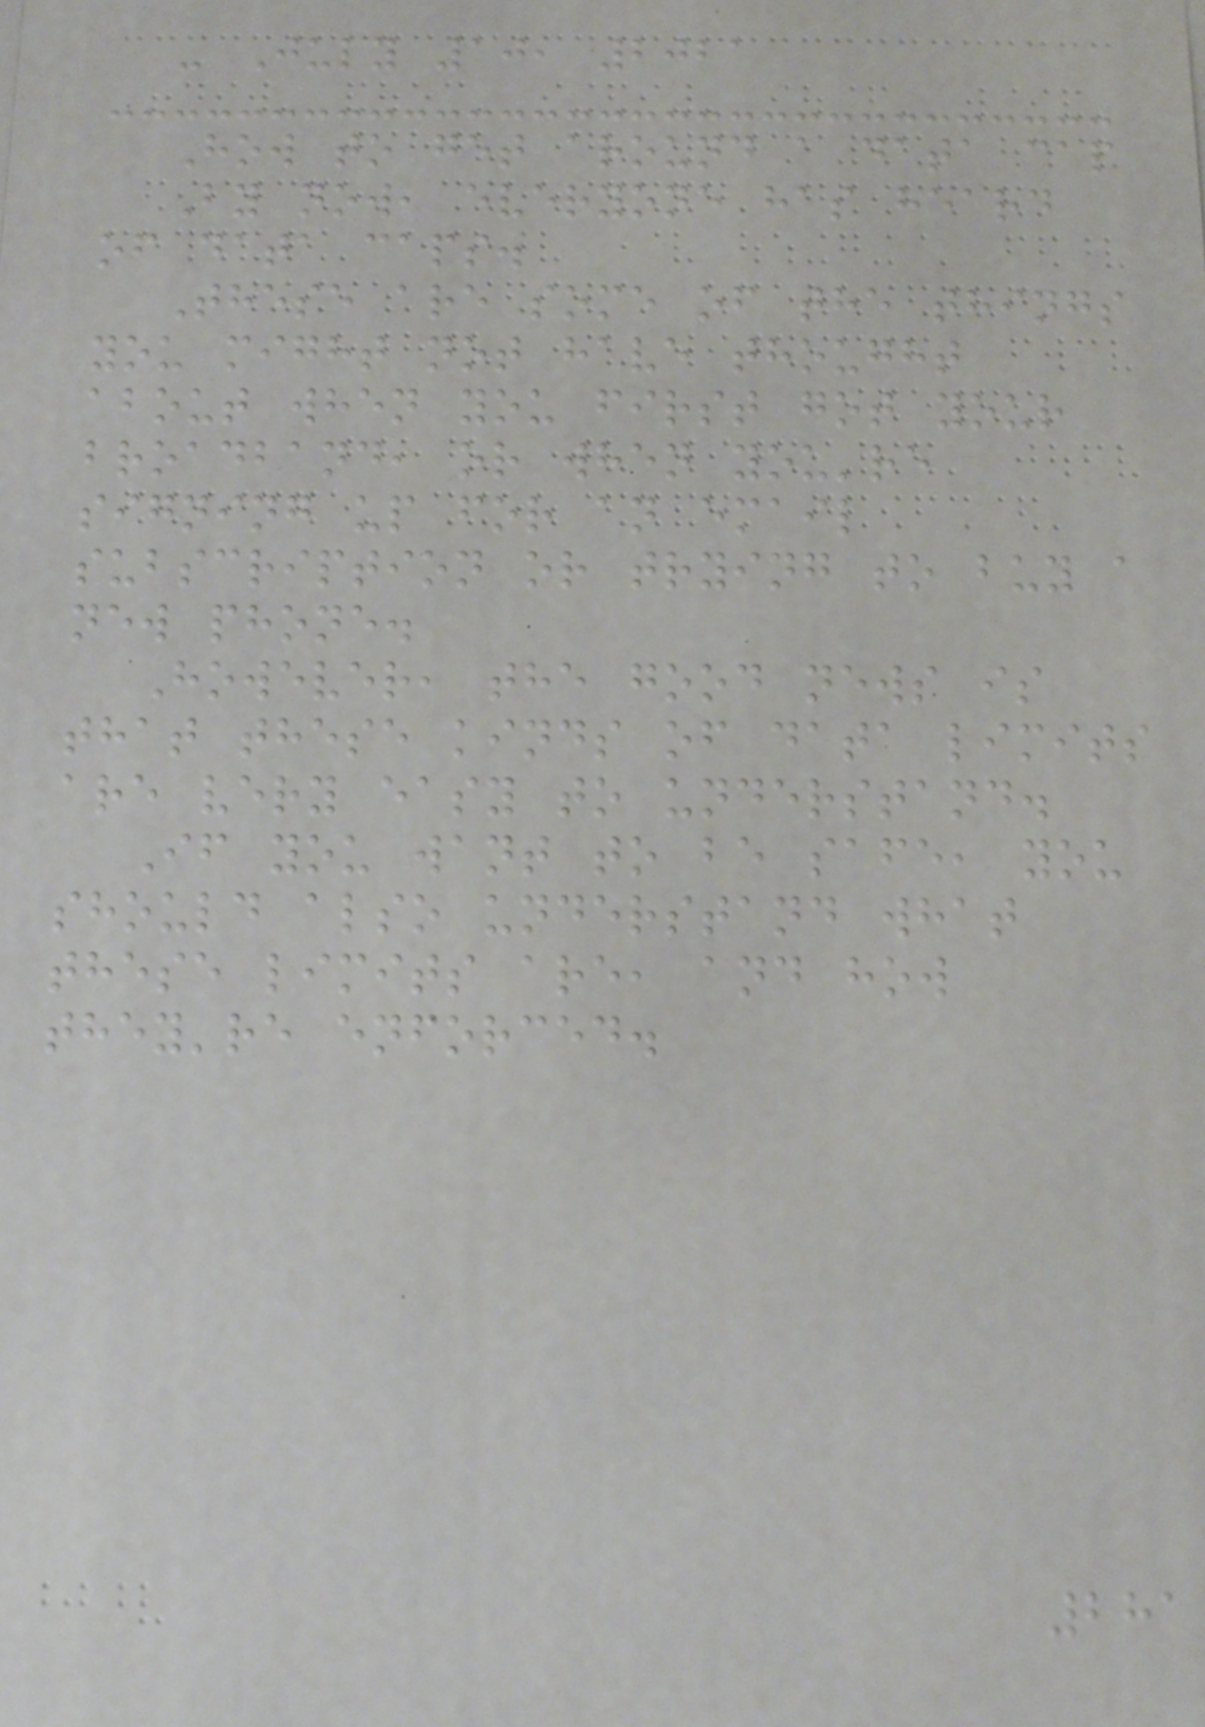- July 10, 2021
How to get around a data cap
By now, everyone has heard
of data caps.
These are some of the things
you might not have thought
about when you first got your
broadband, or when you're
signing up for an email
subscription or trying to buy a
new phone.
However, the good news is
that these kinds of data limits
are very easy to understand.
If you want to be safe, you
should also understand what
these limits are, and how
they're enforced.
281
